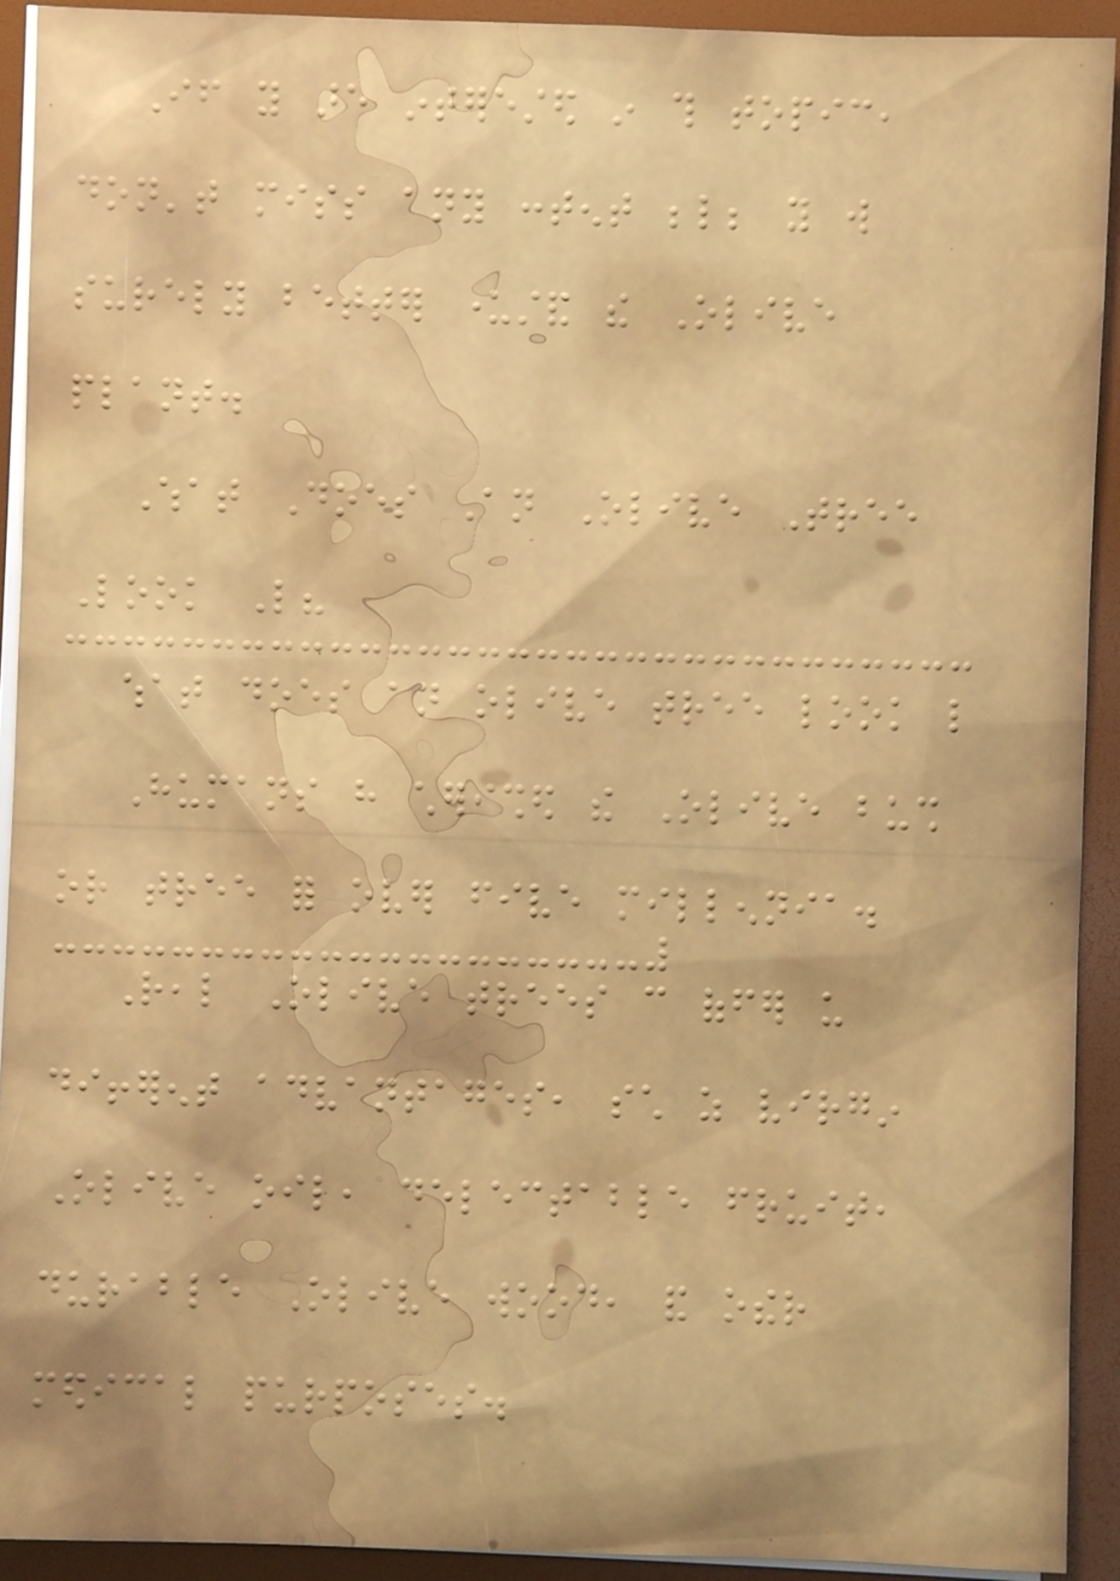If you are interested in this topic,
don't miss any content below; you will
surely better understand the Olive
plant.
What Does An Olive Tree
Look Like?
what does an olive tree look like
Humans have cherished the Olive bush
or tree for over five millennia.
Real Olive trees can offer us
different advantages, such as virgin
Olive oil, delectable fruit,
durable Olive wood, and other
medical purposes.
